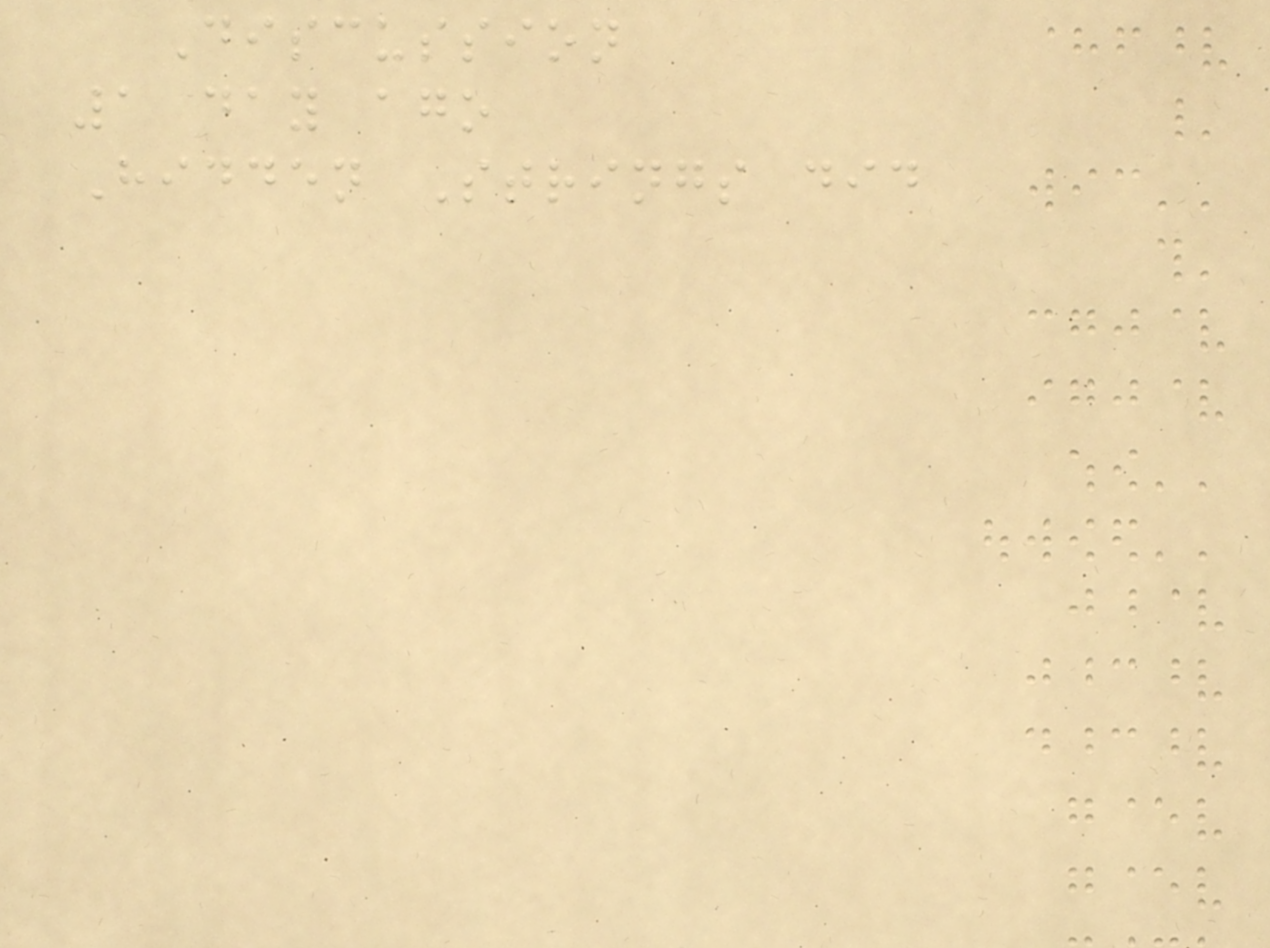Discussion
1 day ago
Hidden Strings did
